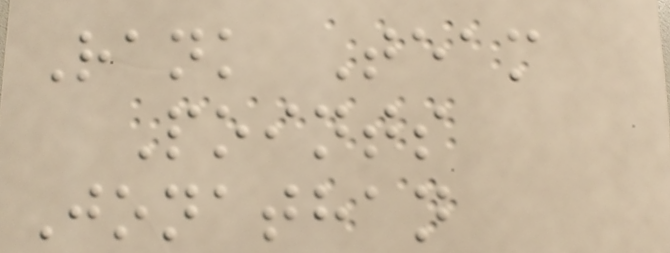Rank Team
Points
Jonathan
